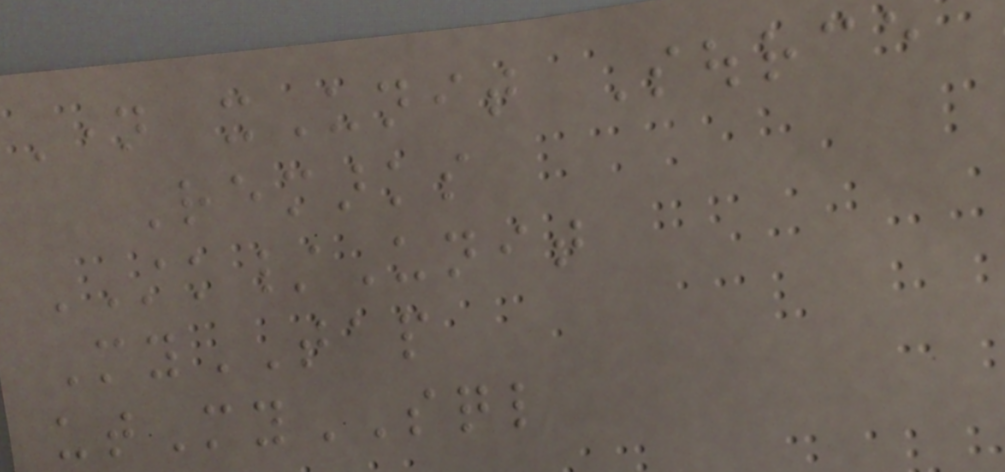Name xUnit Source
Remarks
STK/Unit
MyTAP
utMySQL
